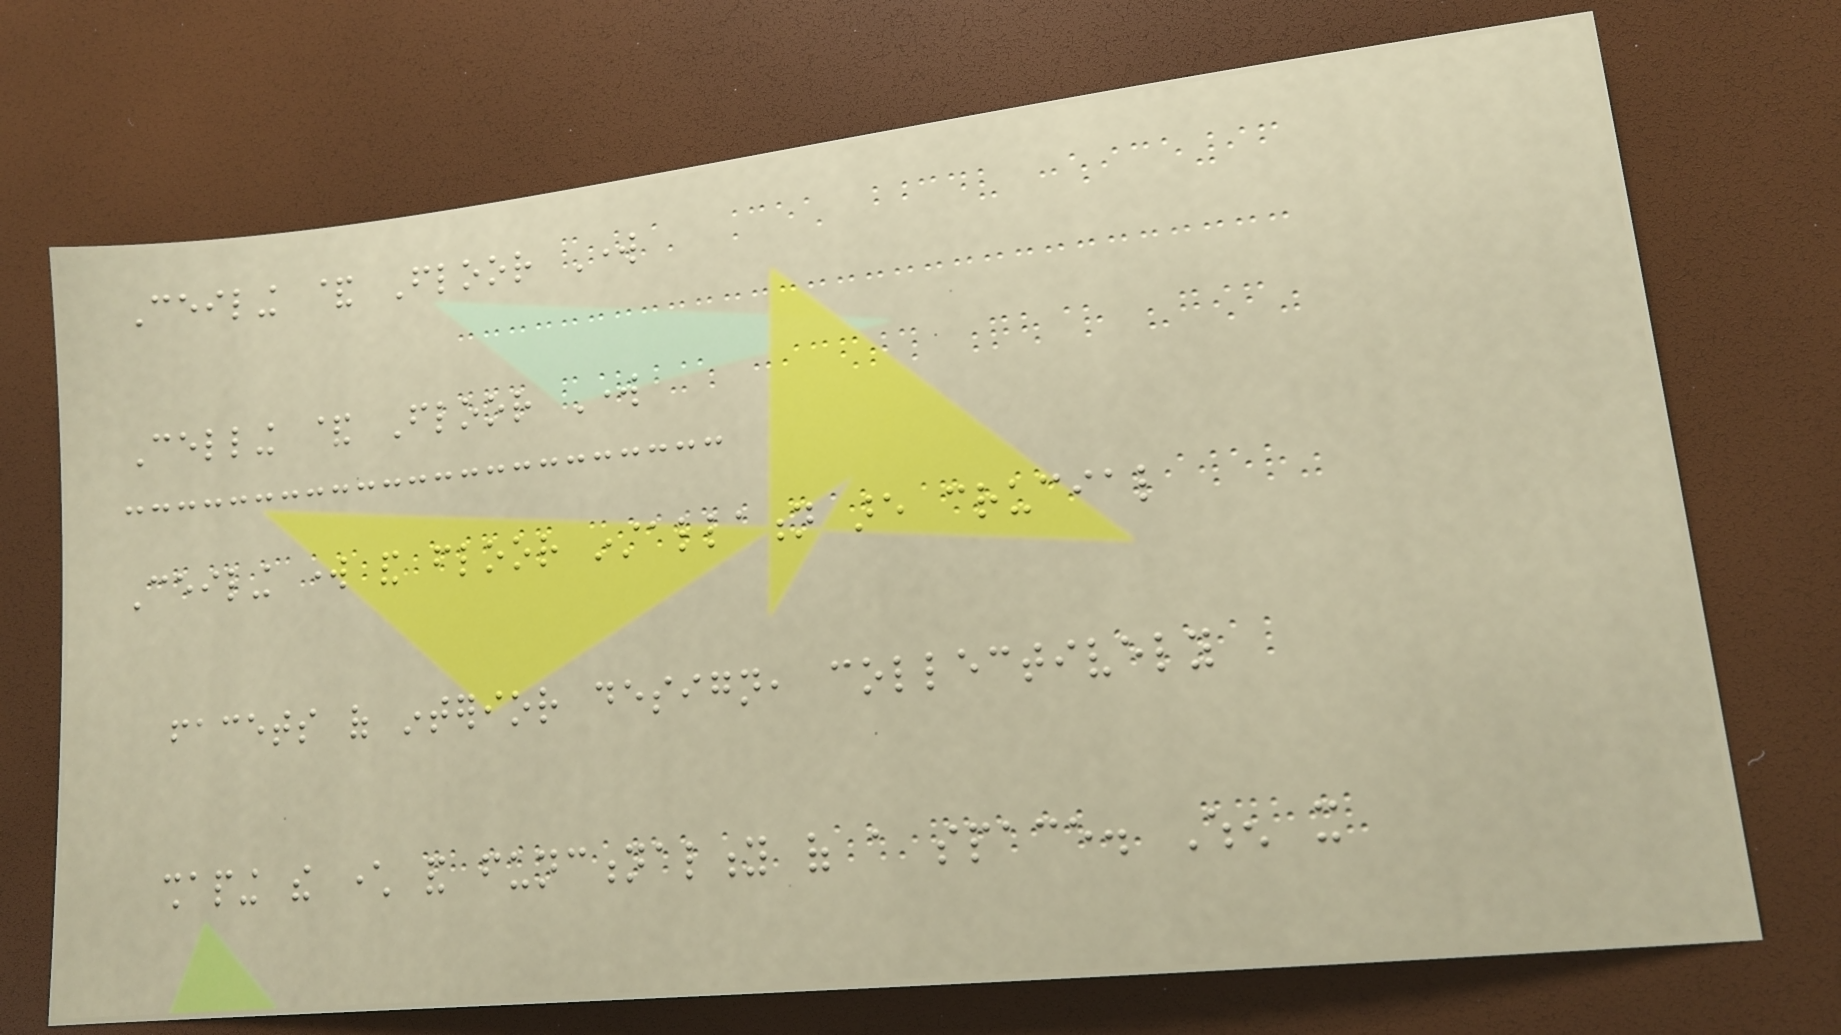Ceiling & Floor Work
Celling & Floor Work
Ceiling work and floor installation are crucial
facets of interior design, collectively
shaping the character and functionality of a space. When it
